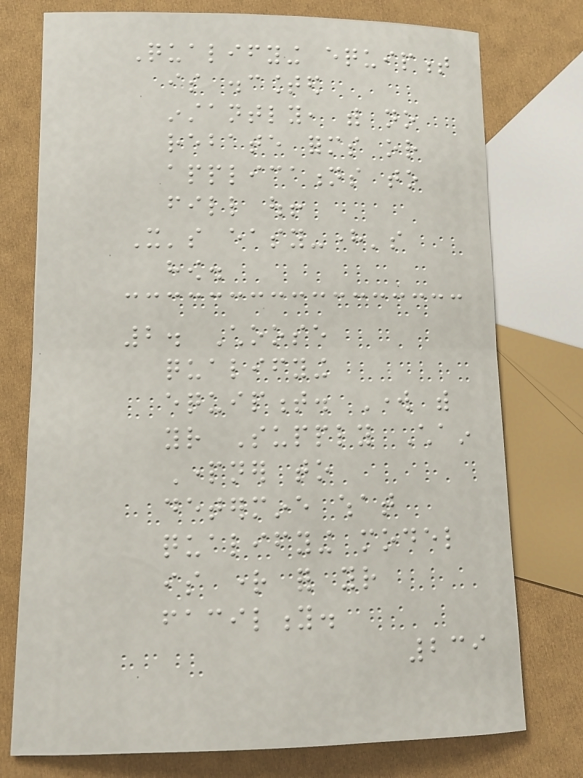Qualifying equipment
is discounted
instantly, with no
rebate forms or
applications to
fill out!
It's easy-here's
how.
2. Choose
qualifying
equipment. Work with
your Supply Chain
Partner to
determine what
qualifying model
is right for your
facility.
239
